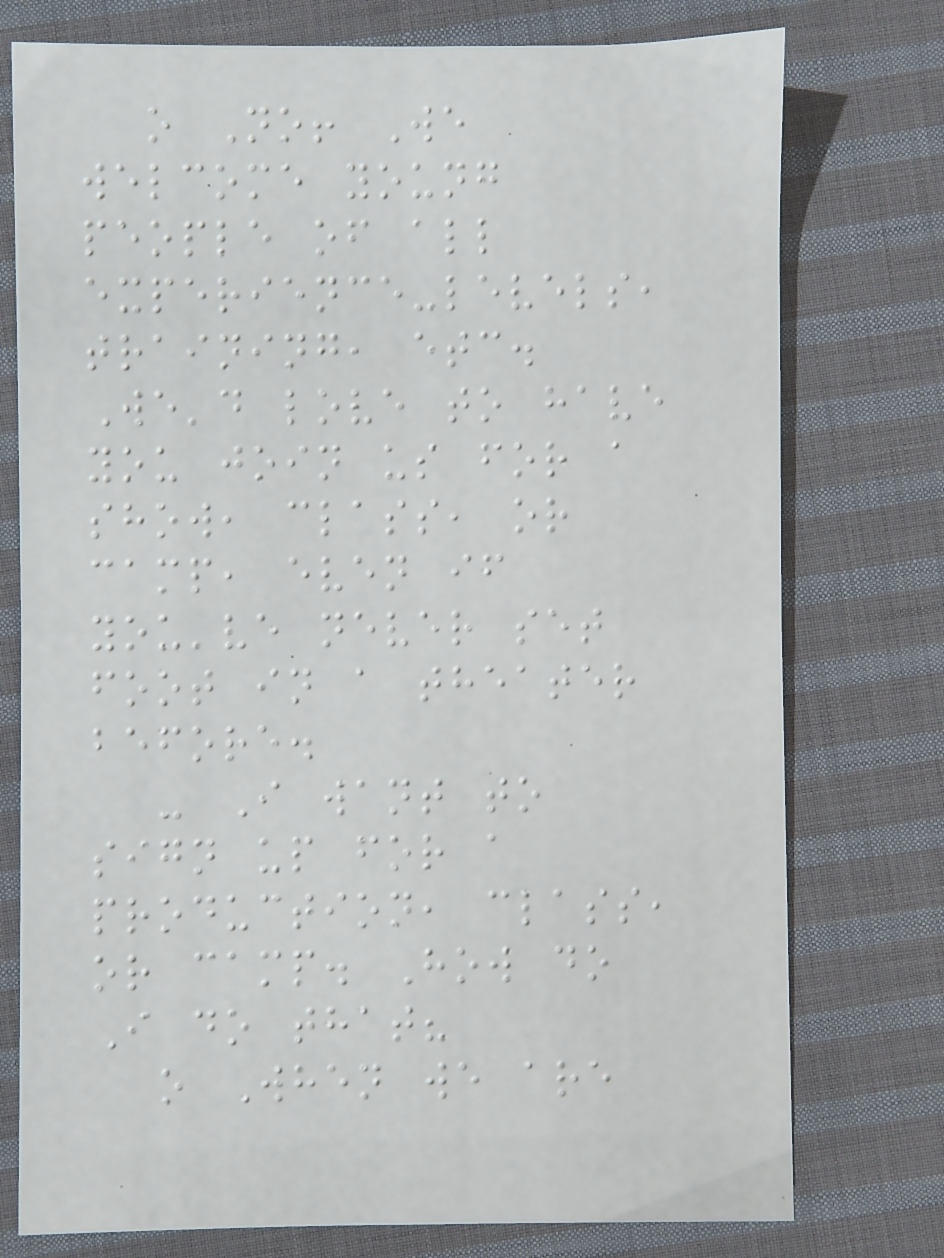o No! We
welcome young
people of all
experience-levels,
training, etc.
We'd love to have
you join us for a
show, class, or
camp, even if
you've never set
foot in a theater
before.
- I want to
sign up for a
production, class,
or camp. How do
I do that?
o When we are
